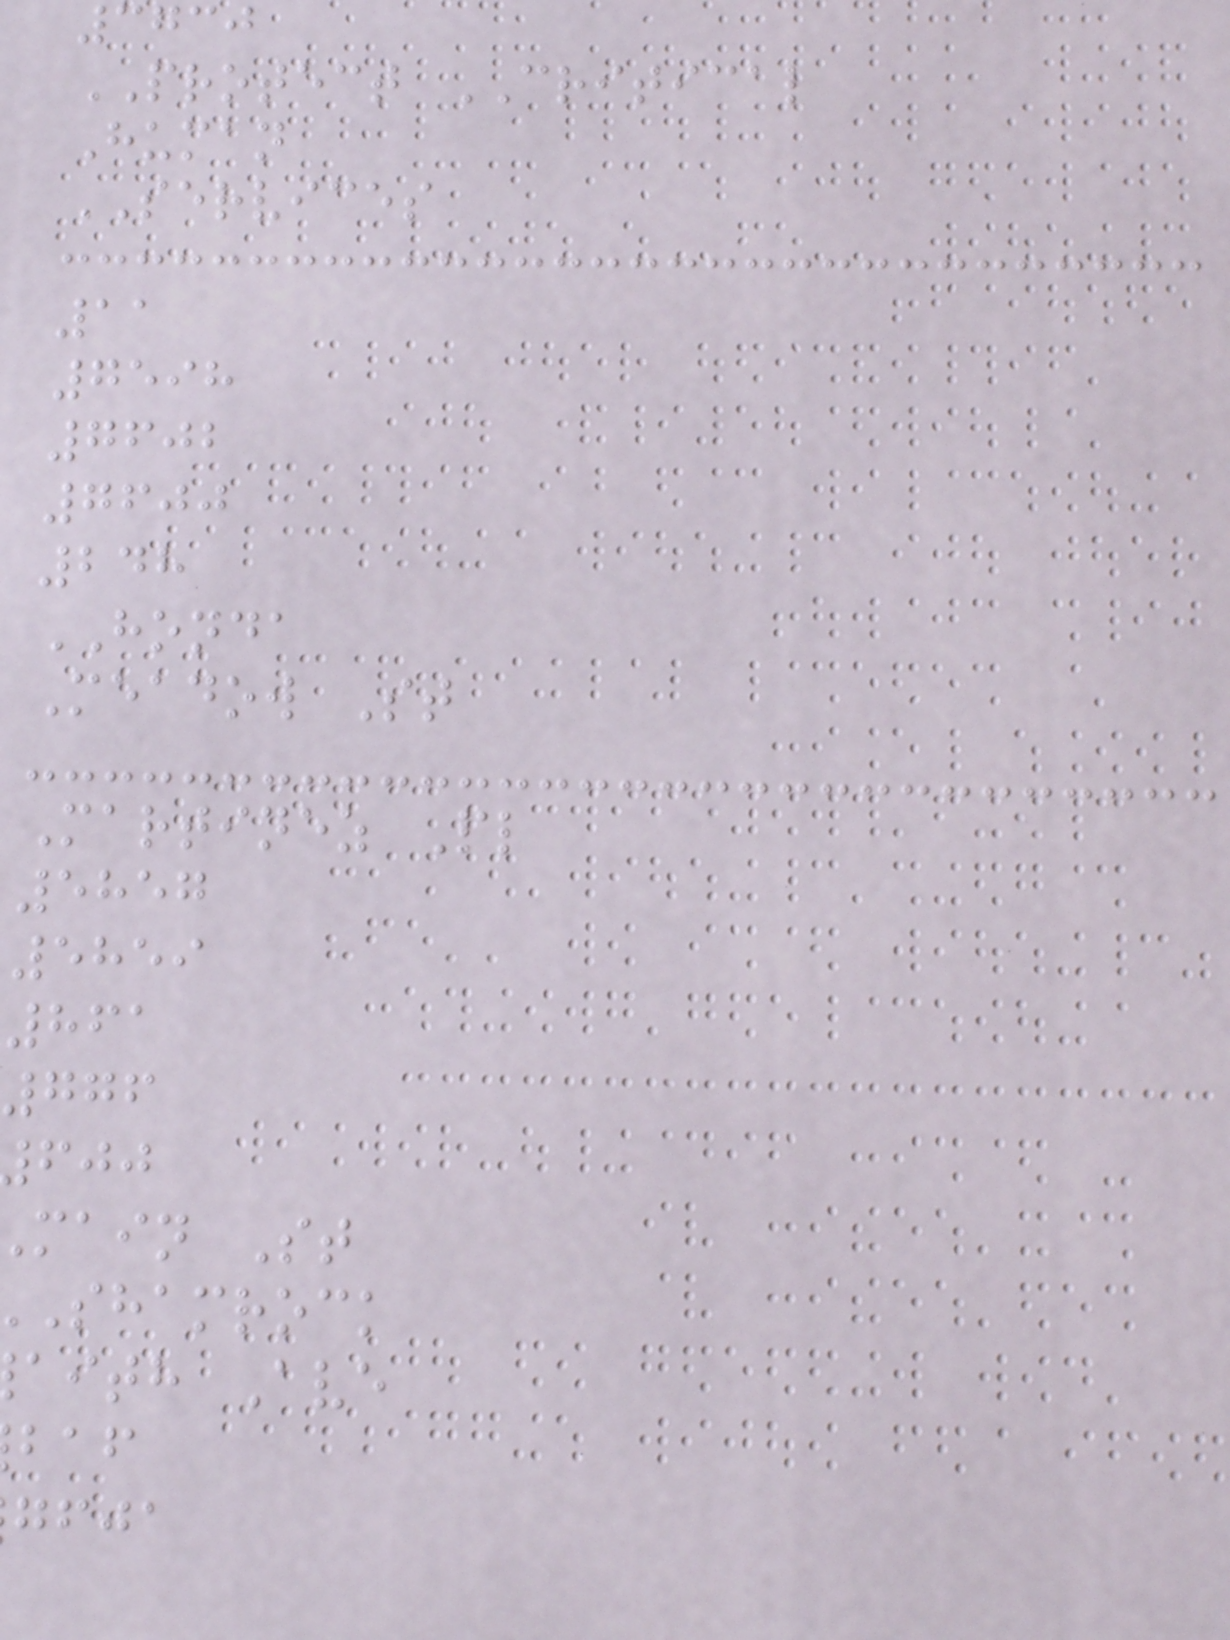3730
PROTECT CRITICAL
Human
SERVICES
11
7598
7602
7600
248
HONDA
Meadow St
Martinez Pl
5857
5859
861
776
main St
shamrock
aith Ave
gfja
